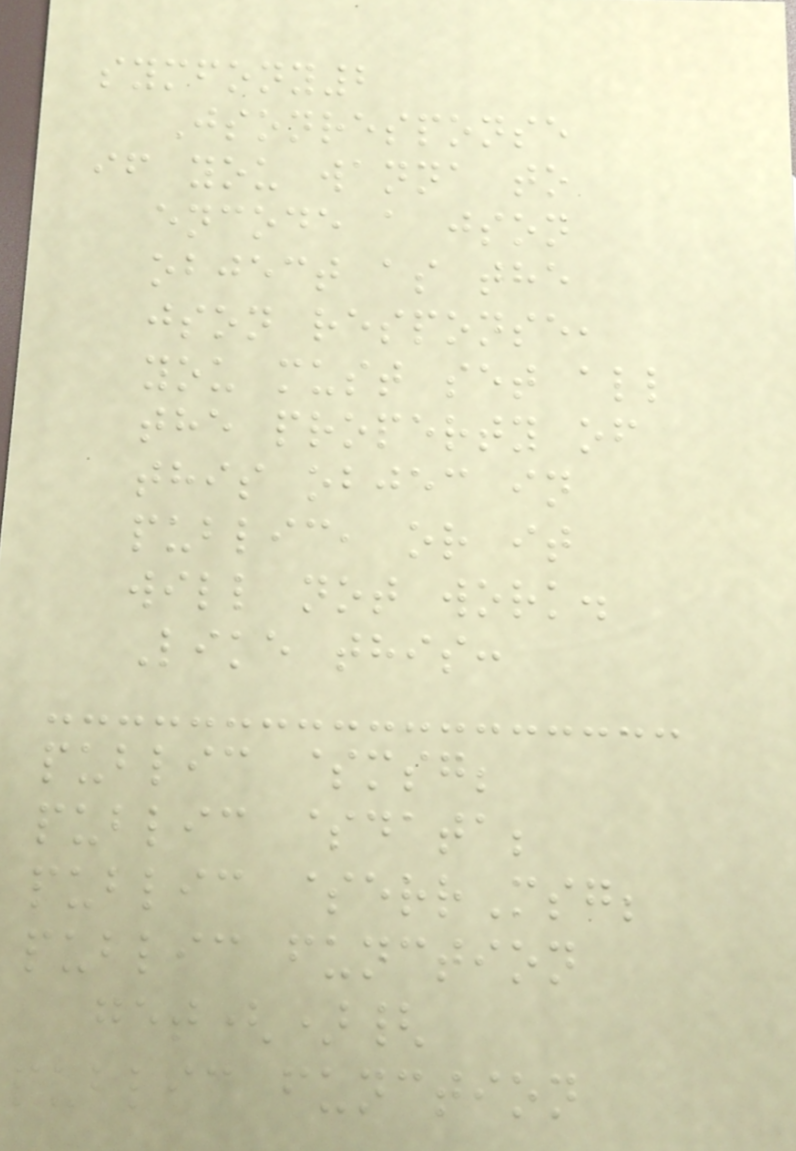symfony2
Jsonresponse
if you wanna to
encode a json
object as the
json response,
you must set all
the property of
this objec in
public, or it
will not work.
Like this:
public $msg;
public $data;
public $errMsg;
public function
get(){
public function
